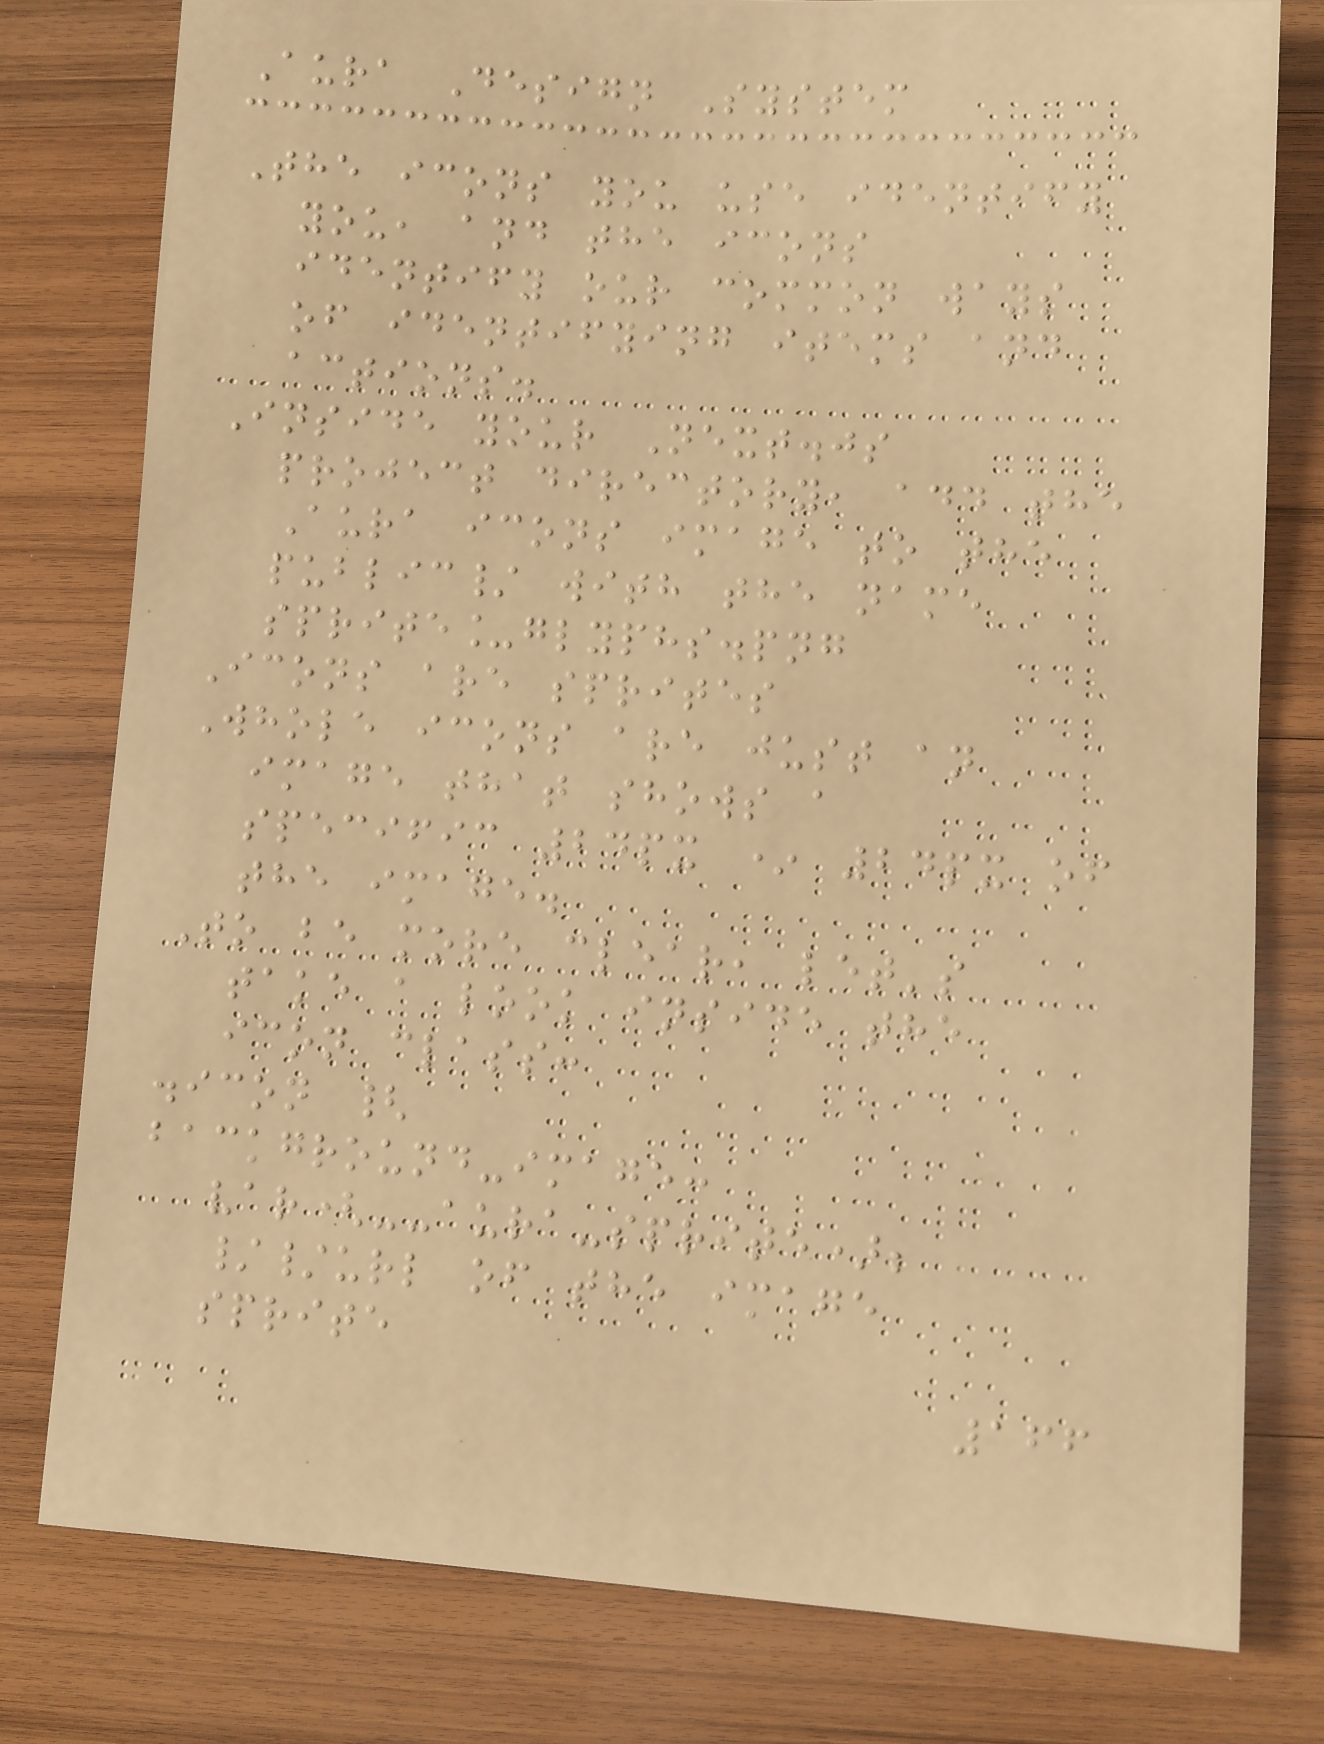Aura Design System
The icons you use identify
you, and the icons
identify our common ways
of identifying items and
actions.
Inside your Next.js
project directory, add the
Aura icons image to the
public/ with the name
sprite_glyphs.png
Icons are sprites
Whole icons are just an
image that shows a
specific 24px * 24px of
the image.
To be more clear, let's
take a look inside the
icon class:
.icon {
background-image:
var(--aura-sprite);
//url of the image
sprite
166
